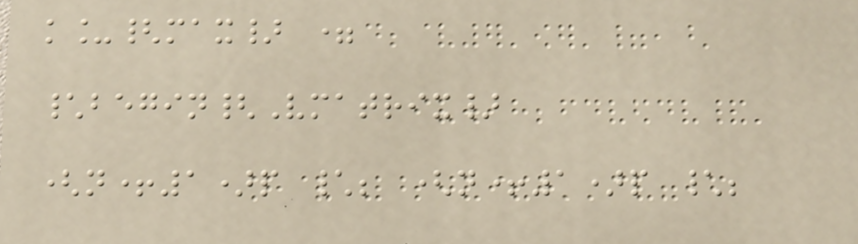k_{max} =
\begin{Vmatrix}
(n+1)p \; (n+1)p \;
